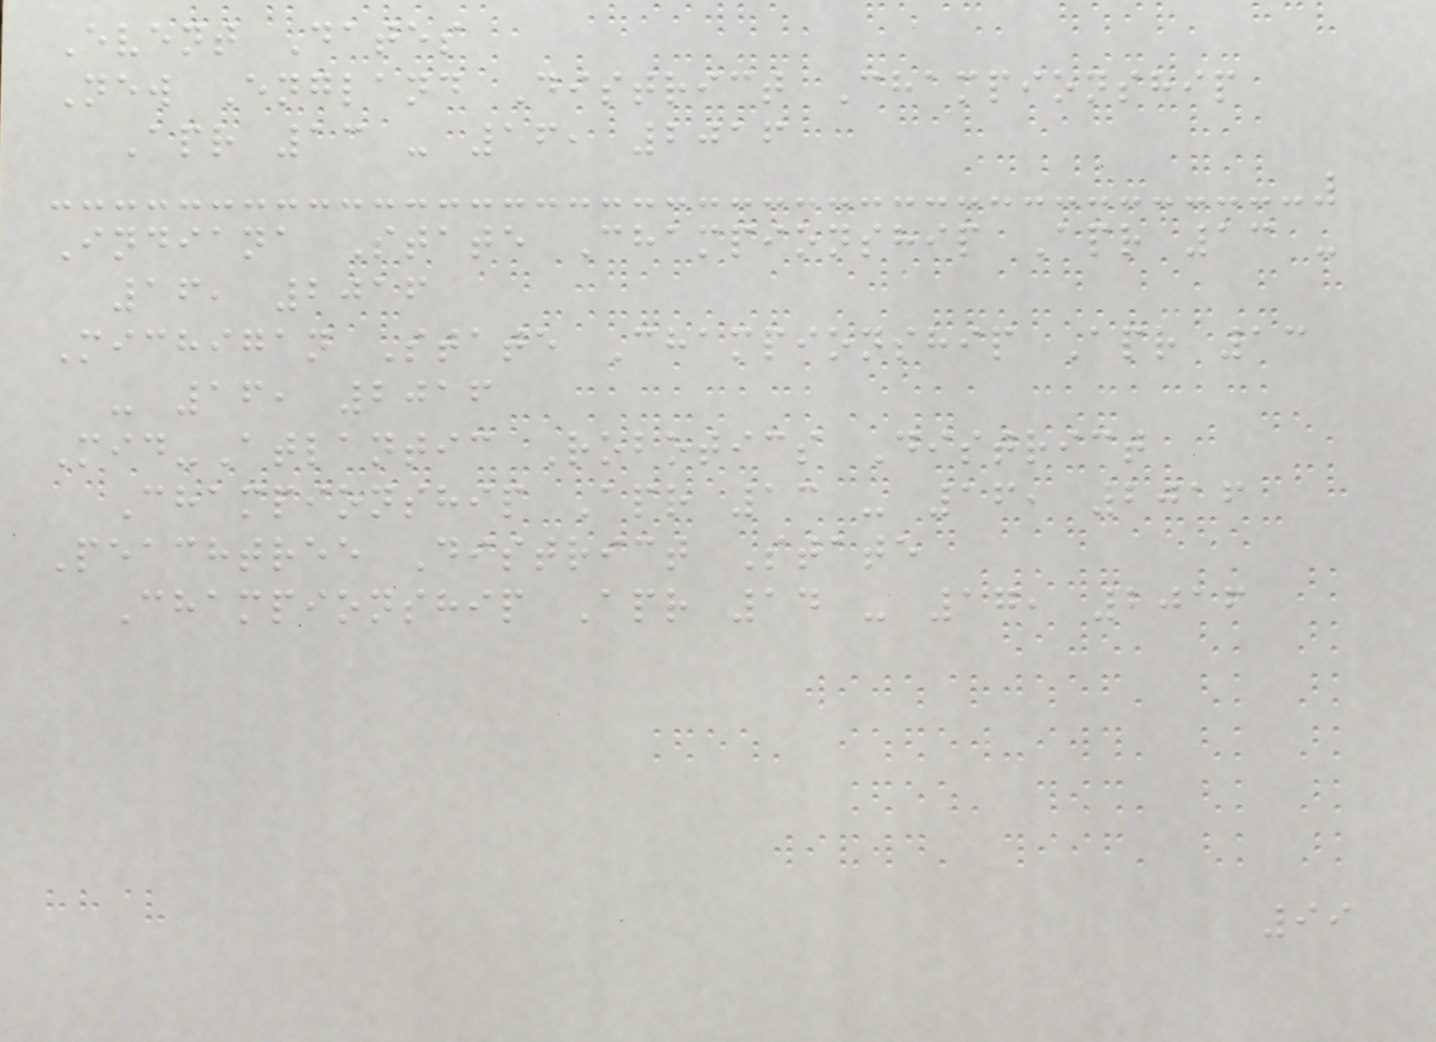Event Dates
New England District Championship
Apr 13 - 16, 2016
Indiana State Championship Apr 13 -
16, 2016
Michigan State Championship Apr 13
- 16, 2016
Mid-Atlantic Robotics District
Championship Apr 13 - 16, 2016
Peachtree District State
Championship Apr 14 - 17, 2016
99
